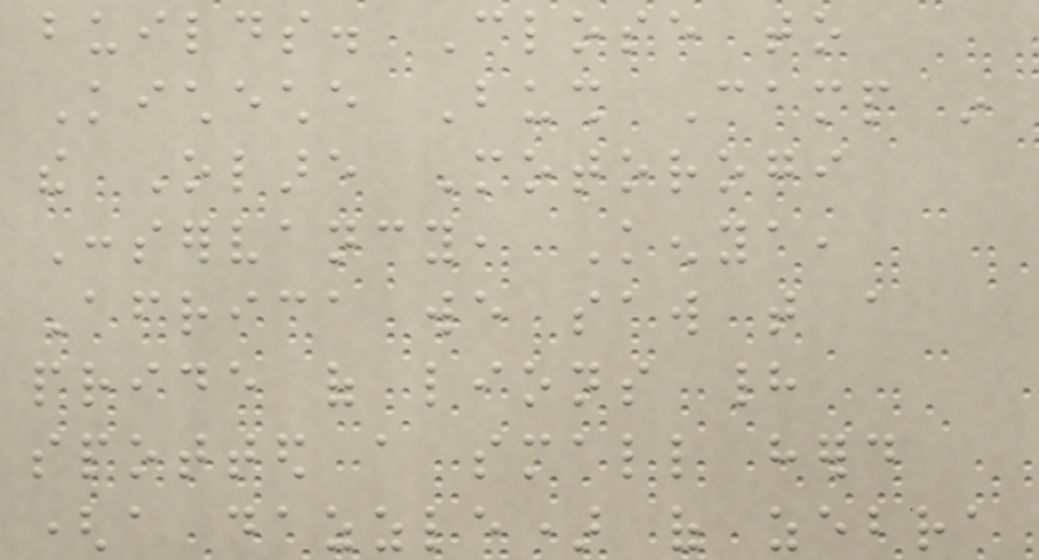builds. Close to
Kicheche Bush Camp in
the Olare Motorogi
Conservancy, Kenya,
Africa we saw that a
pride of lions had
spotted a small herd
(a dazzle) of zebra
